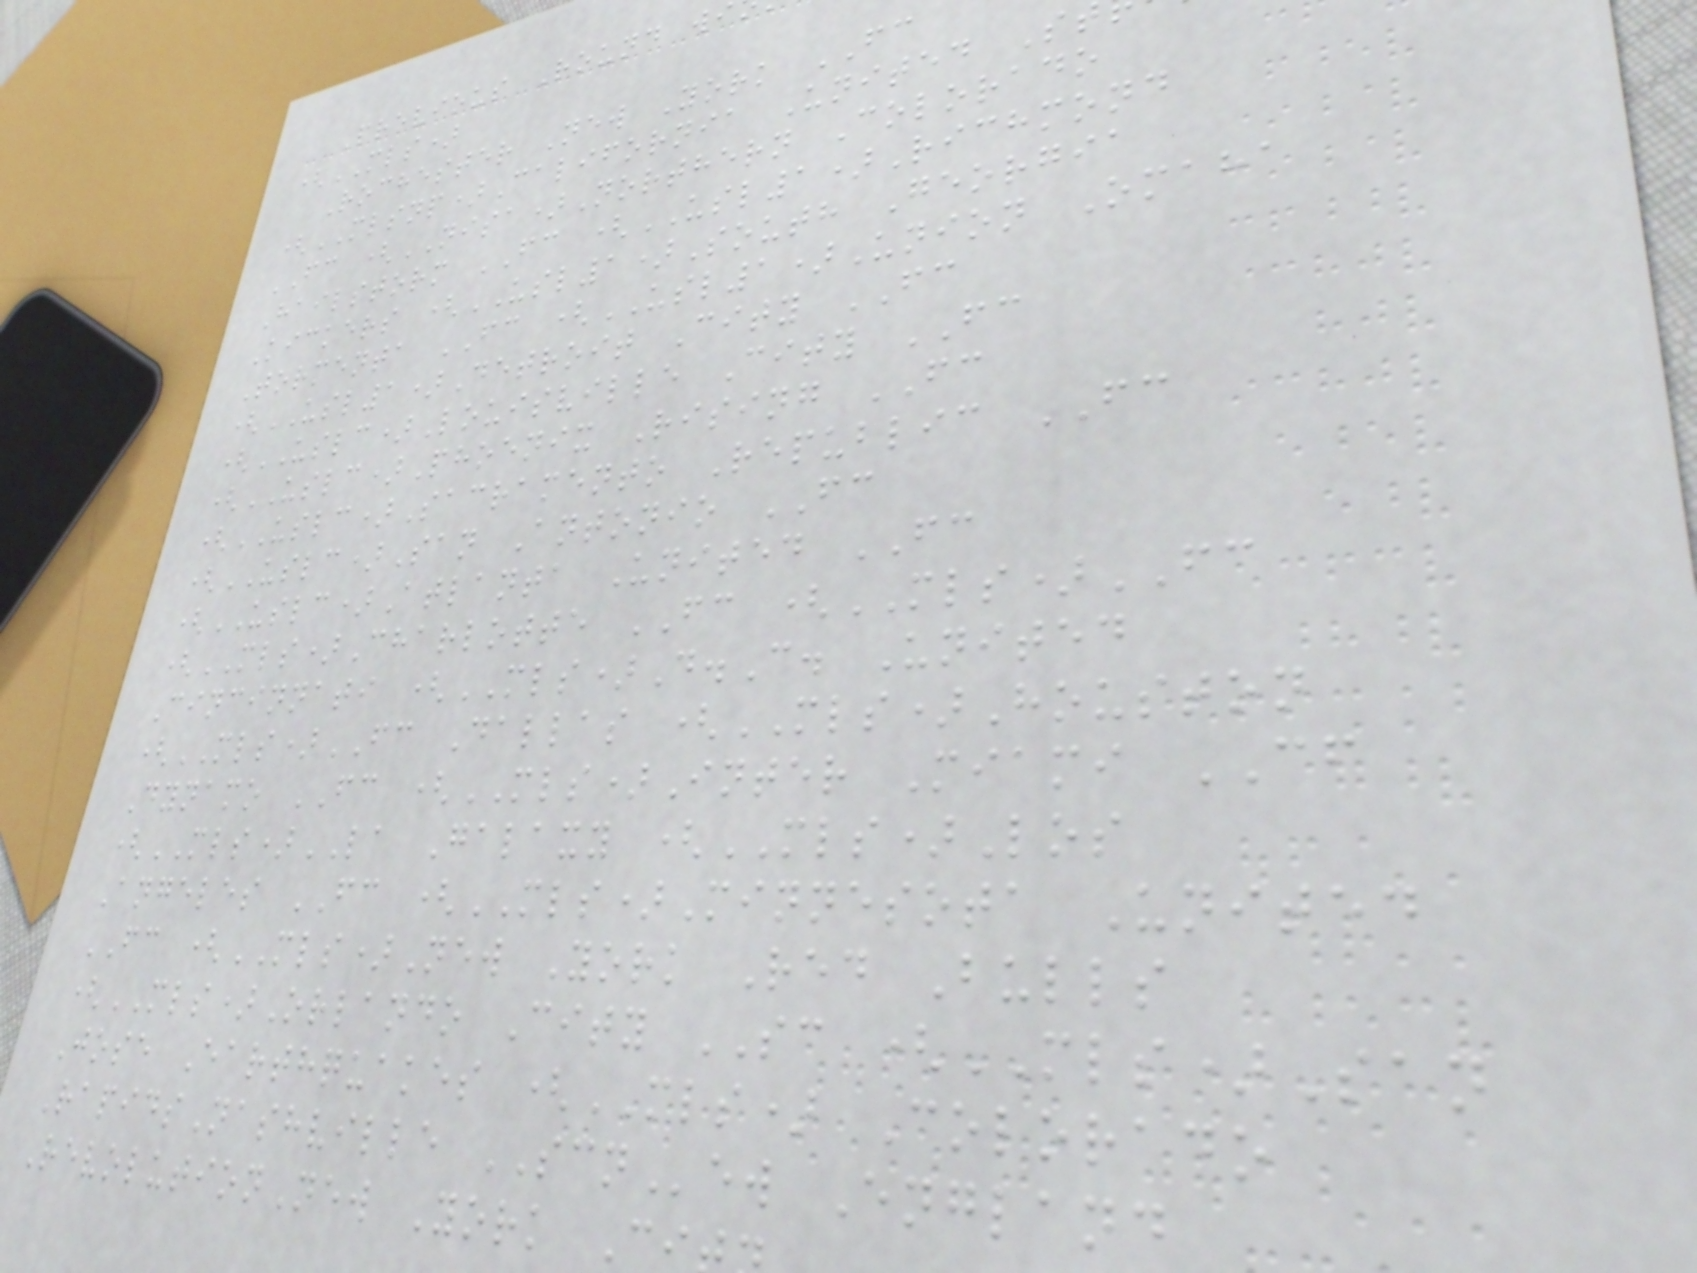Previous Round wi
(MLS)
Rochester New York FC
(MLSNP)California United S
FC (NISA)Northern Colorado
Hailstorm FC (USL1)Richmond
Kickers (USL1)South Georgia
Tormenta FC (USL1)Union Omaha
(USL1)Detroit City FC
(USLC)Louisville City FC
(USLC)Phoenix Rising FC
(USLC)Sacramento Republic FC
(USLC)San Antonio FC
(USLC)Atlanta United FC
(MLS)Charlotte FC (MLS)FC
Cincinnati (MLS)D.C. United
(MLS)FC Dallas (MLS)Houston
Dynamo FC (MLS)Inter Miami CF
(MLS)LA Galaxy (MLS)Los
Angeles FC (MLS)Minnesota United
FC (MLS)New York Red Bulls
(MLS)Orlando City SC (MLS)San
Jose Earthquakes (MLS) Colorado
RapidsNashville SCNew England
RevolutionNew York C
